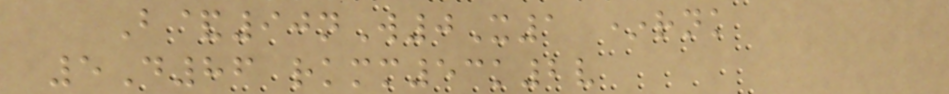B&90nW0X1 *rnk
5D86 rkmm53k2v
